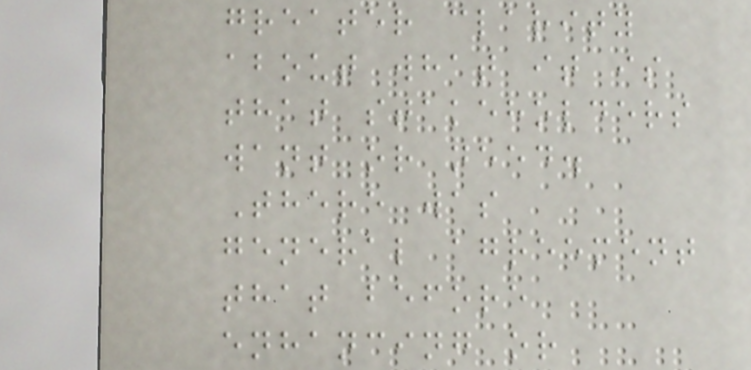greater clarity
about what it is
that stakeholders
want or need.
There was
general agreement
that before
enhancing or
